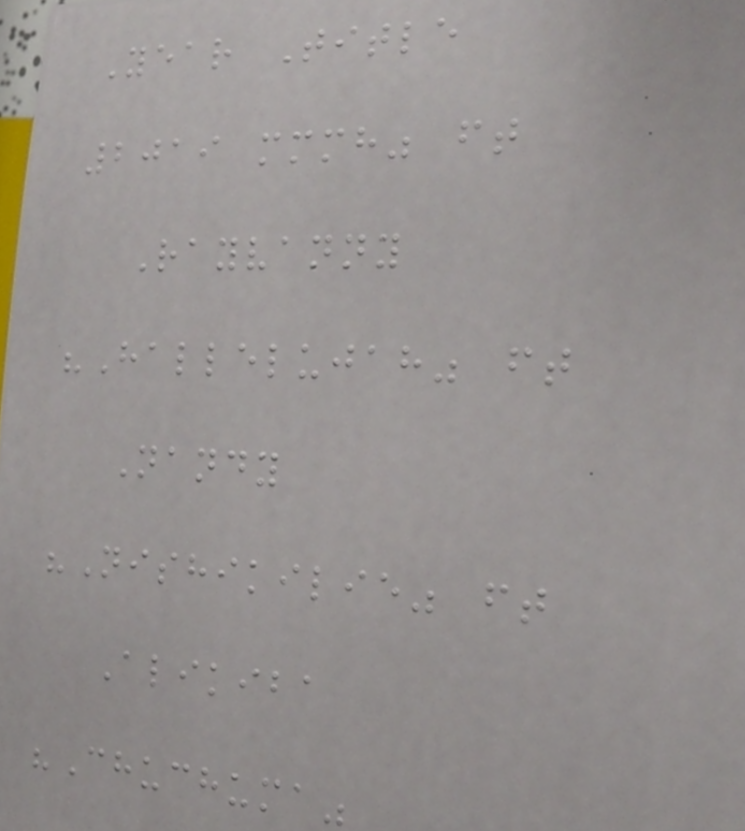Year Title
2019 mmmh" ft
Rayvanny
"Hallelujah" ft
Nandy
"Nishikilie" ft
Alikiba
"Chuchuma"
